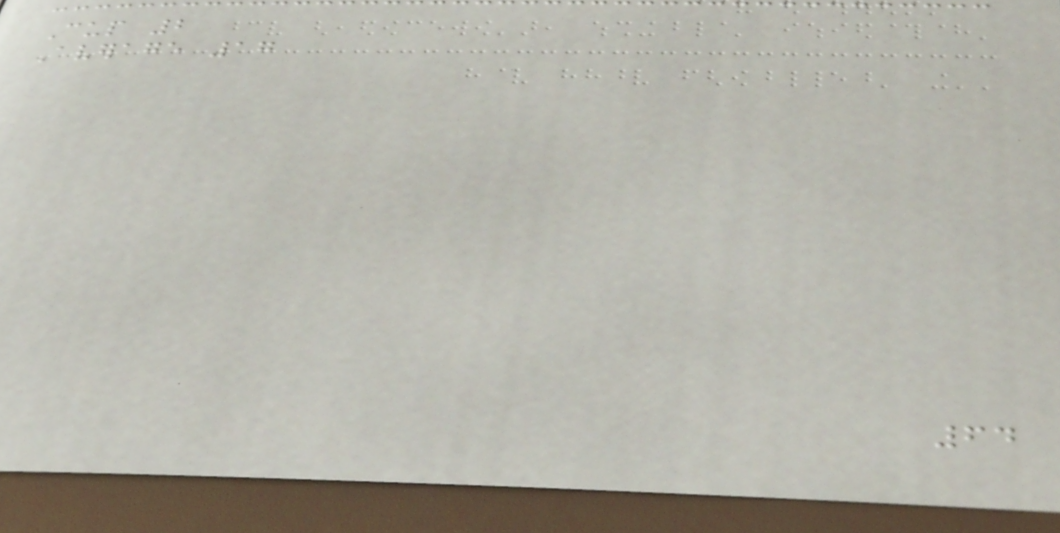Cup 2
Average 17
64
